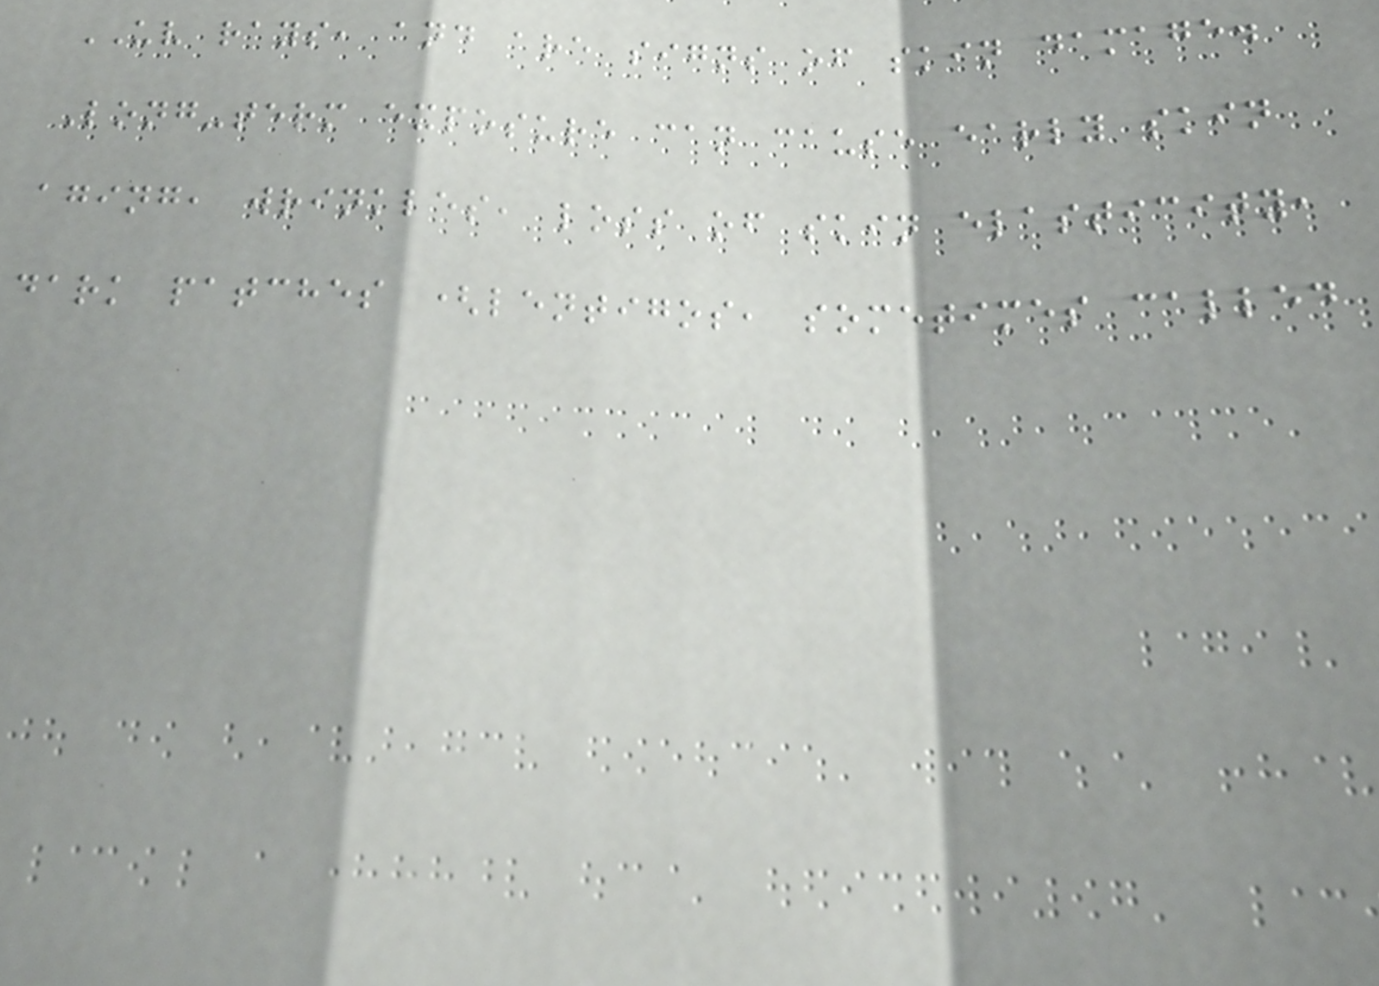UV rays, and are signs of skin damage.
Long-term exposure can cause early skin
aging, wrinkles, loss of skin elasticity,
dark patches (lentigos, sometimes called
